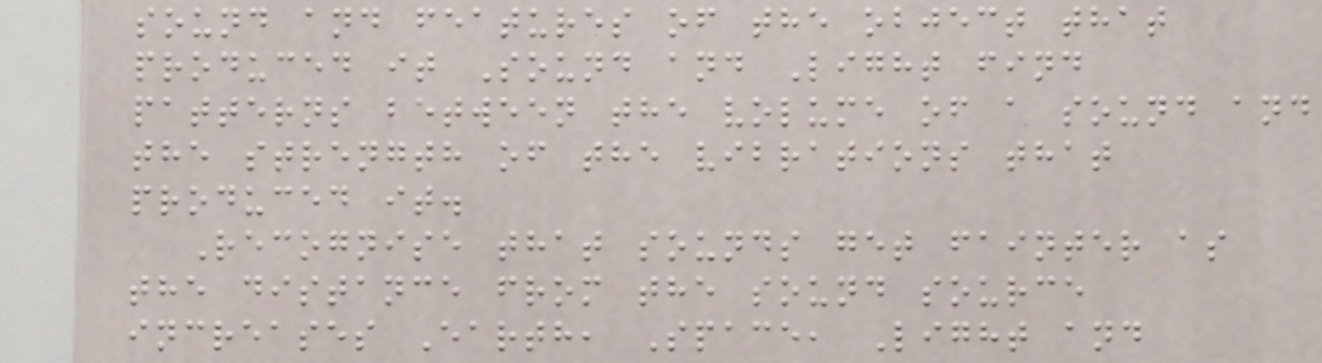sound and features of the object that
produced it Sound and Light find
patterns between the volume of a sound and
the strength of the vibrations that
produced it.
Recognise that sounds get fainter as
the distance from the sound source
increases Earth, Space, Light and
